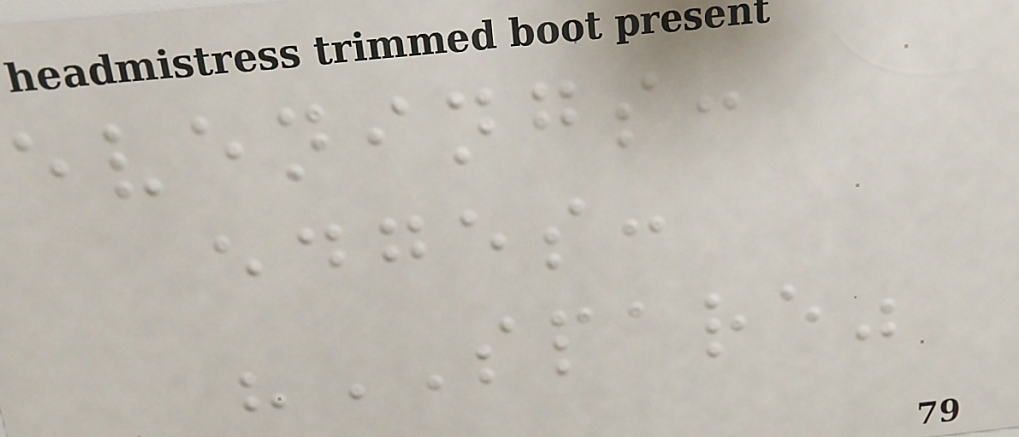evenings:
edges:
"SPARE"
